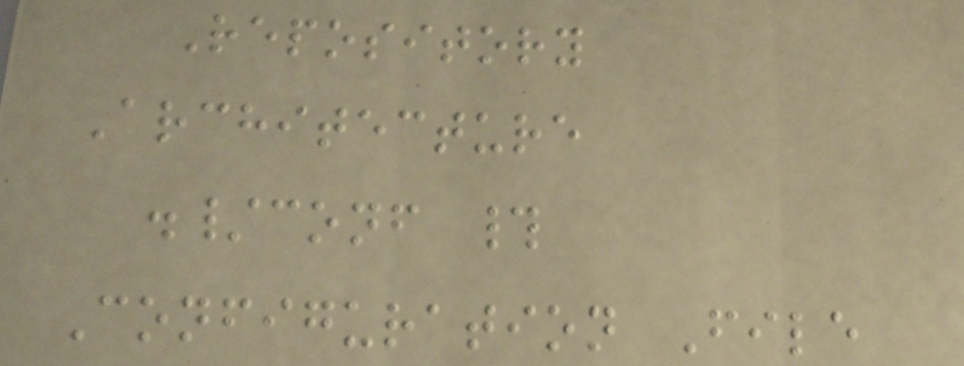Repository
Architecture
./conf #
Configuration File
